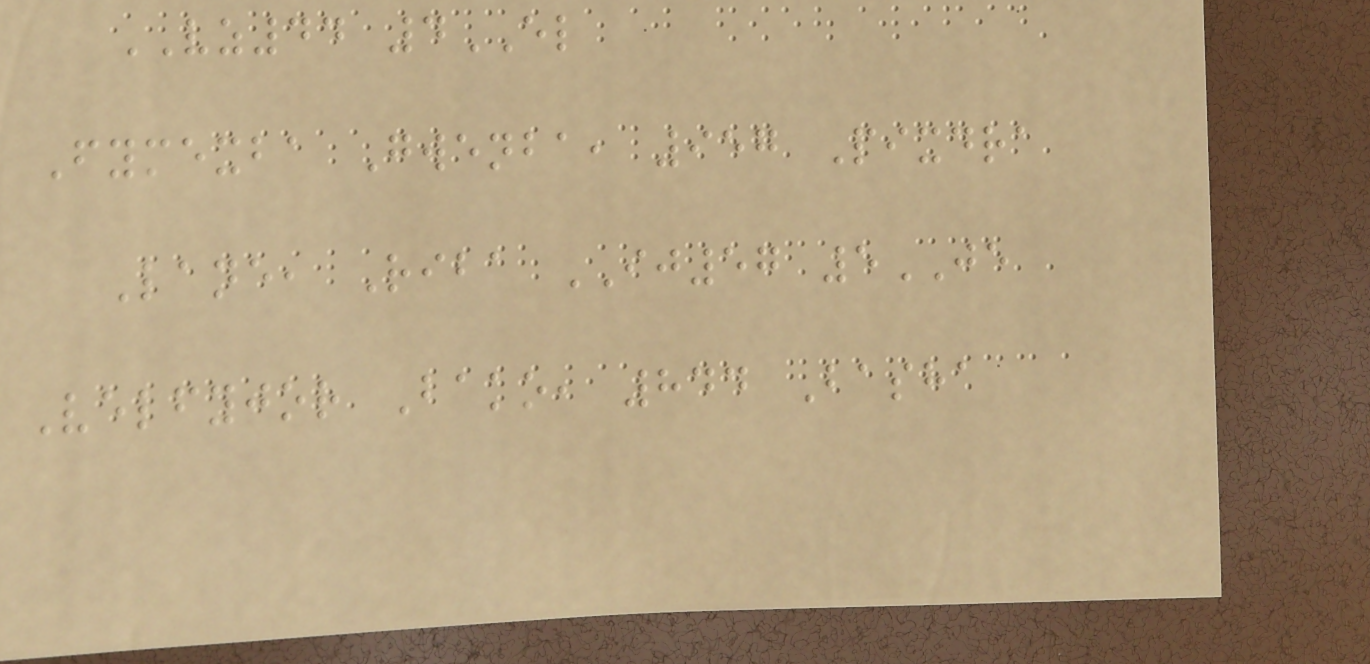VZ44 4EL
Fymexba Gwenba, 957 Pixdra
Lane, Riba IJ57 5JE
Velfyjor Bako, 844 Basha
